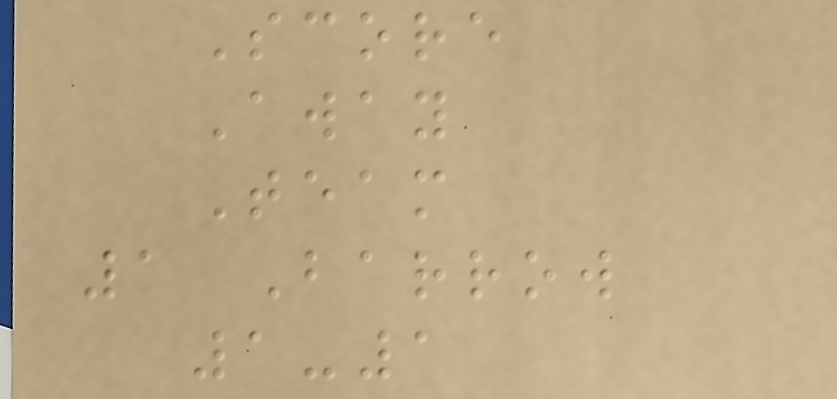Score
Away
Team
1 Barrow
1-1
